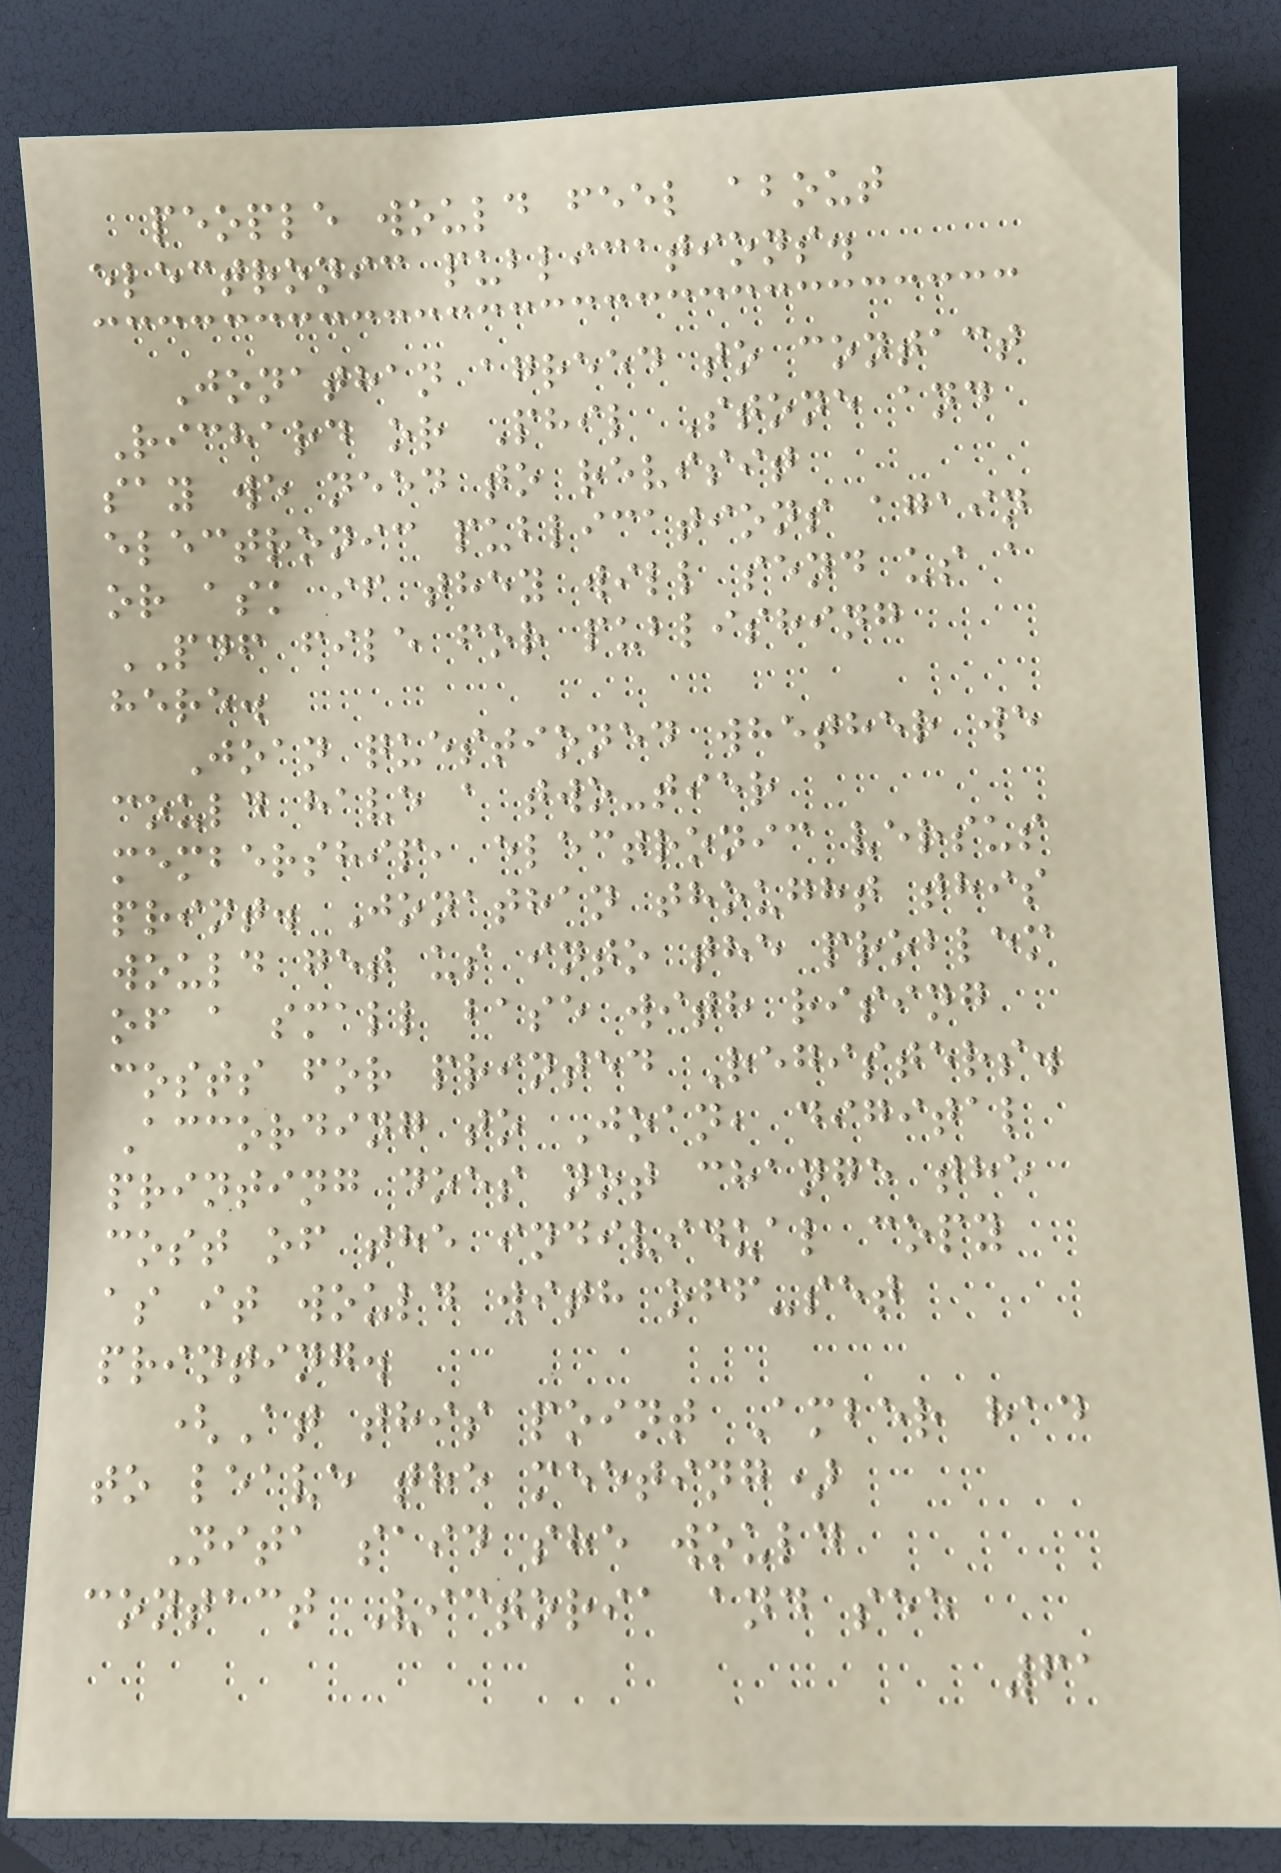people would feel about
electronic publications.
Jonathan agreed to contact
Richard or Phil Stone and
say we need to revisit
electronic publications again
or ask if they will send us a
PDF file for publishing
here.
Joan questioned whether we
could have a two-tier
membership, electronic versus
print. Jonathan thought this
would get us into the problem
of a small base with rising
costs for printed Registers.
According to Joan, digital
printing does not change the
cost of the individual copy
as it would with off-set
printing.
(At this point Amber had
to leave the meeting)
Nita said she would
contact Victoria and see
61
